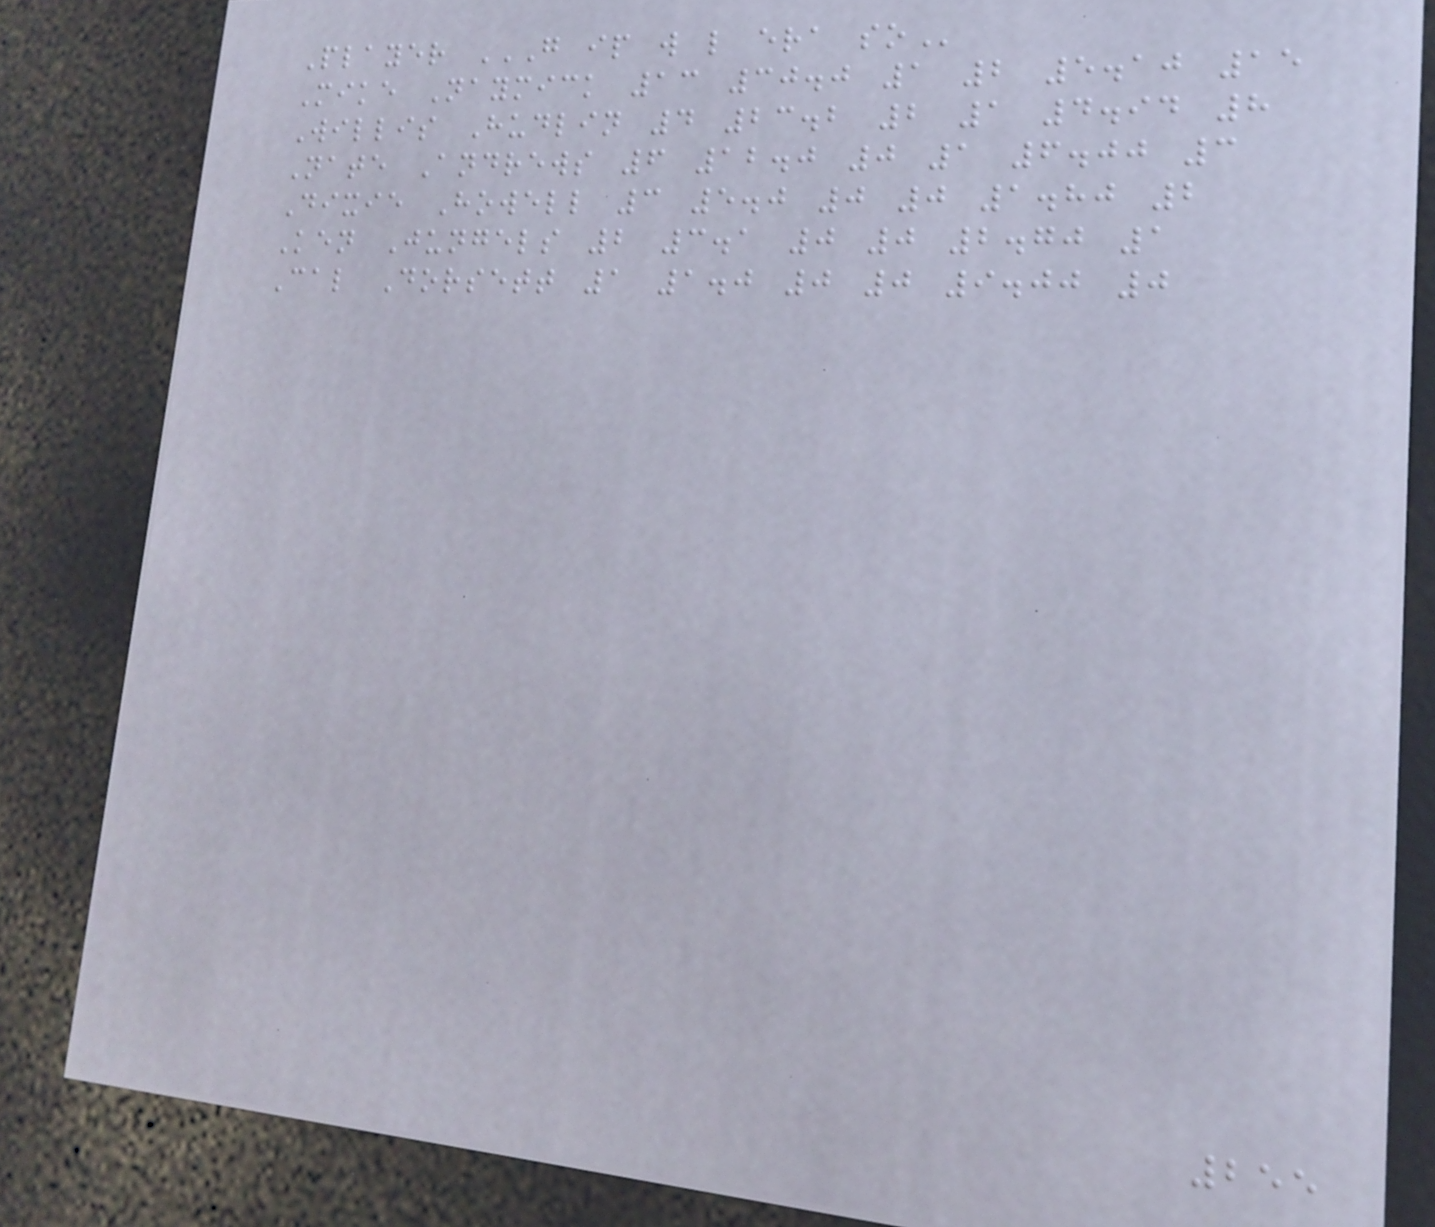Player G IP W L ERA SO
Mike Naymick 13 30.0 1 2 5.10 15
Willis Hudlin 4 23.2 2 1 4.94 8
Nate Andrews 6 12.0 0 1 6.00 3
Dixie Howell 3 5.0 0 0 1.80 2
Ken Jungels 2 3.1 0 0 2.70 1
Cal Dorsett 1 1.0 0 0 9.00 0
255
